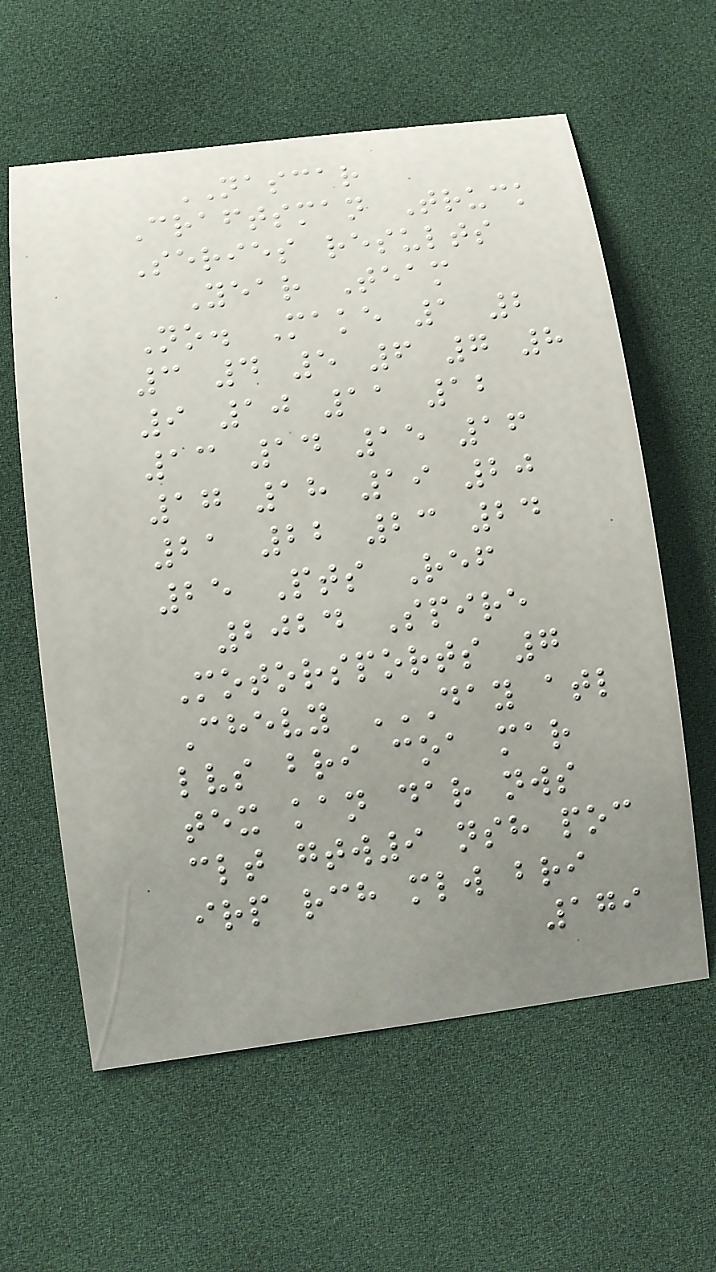NASCAR
Craftsman Truck
Series results
Year Team
No. Make 1 2
3 4 5 6 7 8
9 10 11 12
13 14 15 16
17 18 19 20
21 22 23 24
25 Pts Ref
2024 Spire
Motorsports 7
Chevy DAY ATL
LVS BRI COA MAR
TEX KAN DAR NWS
CLT GTW9 NSH POC
IRP RCH MLW BRI
179
